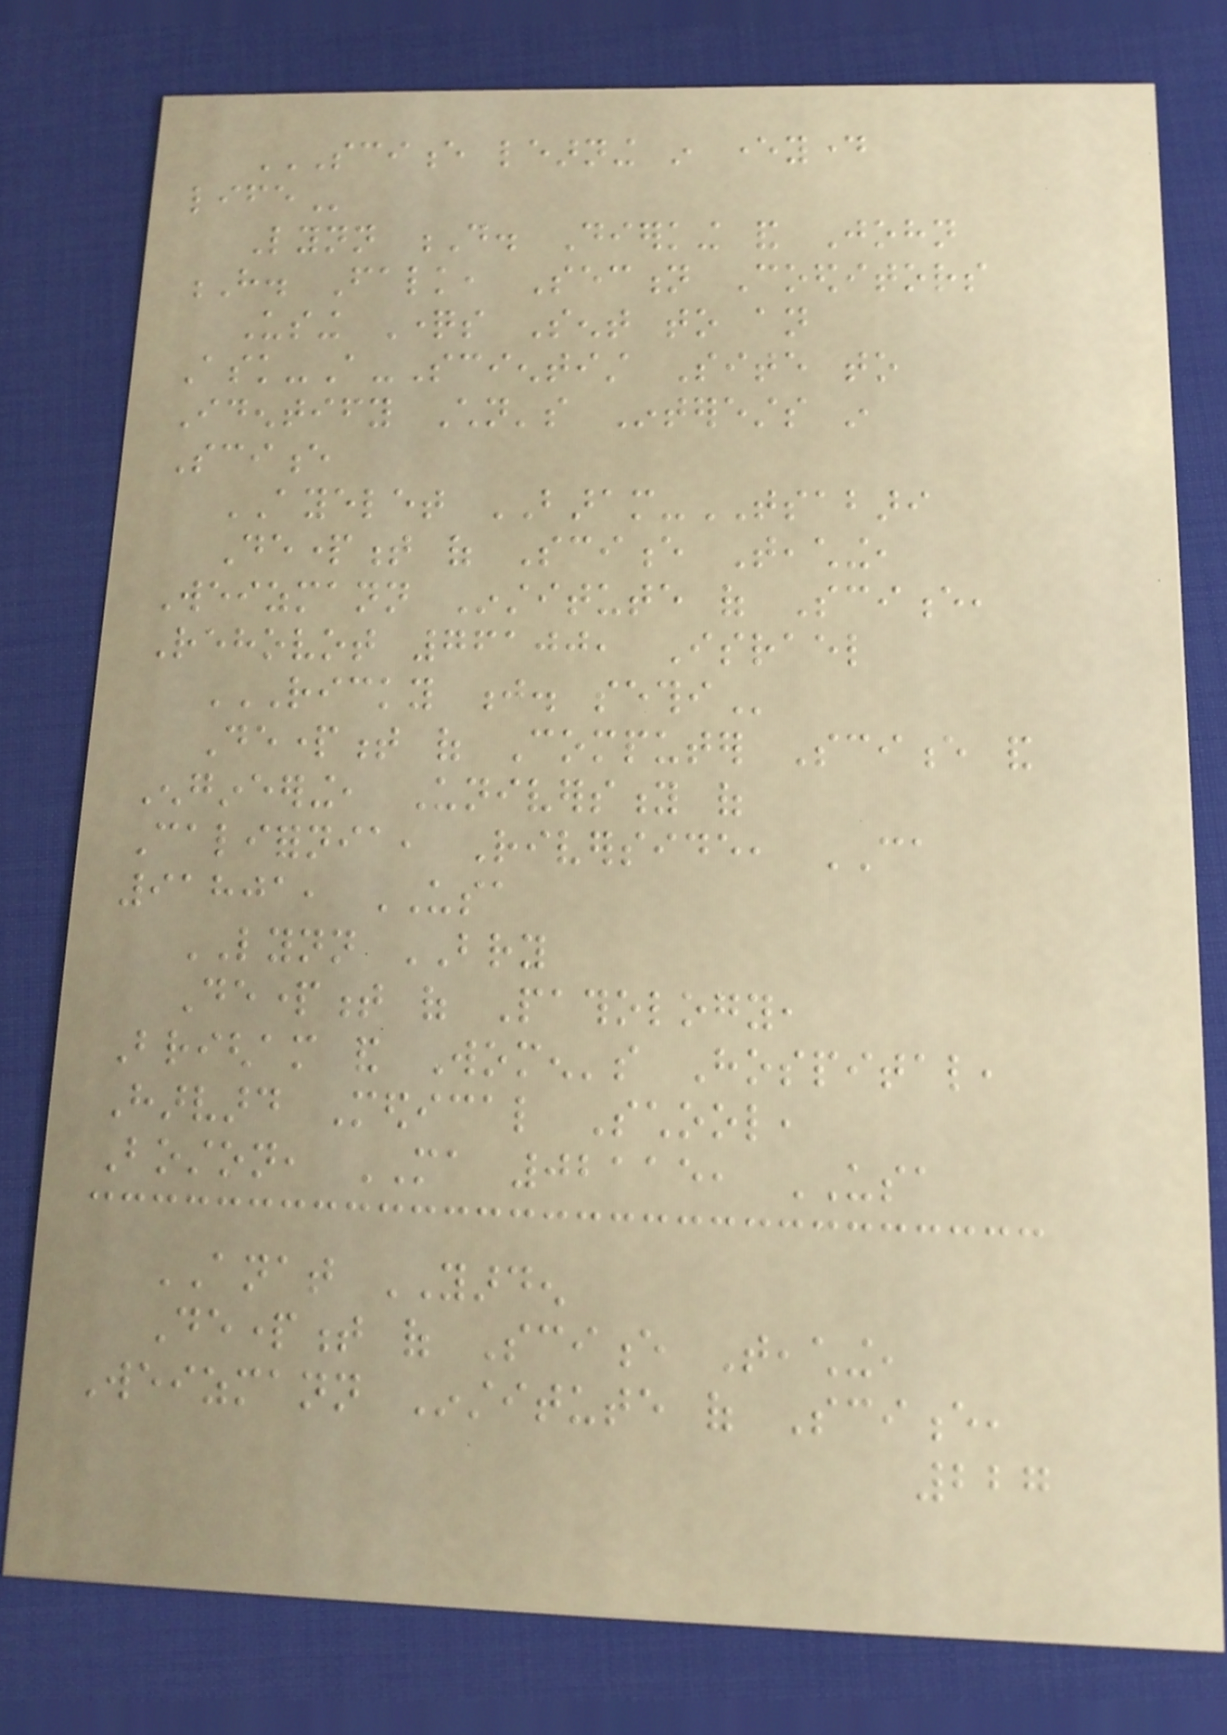SCIENCE LEARNING IN EVERYDAY
LIFE
Lynn D. Dierking and John
H. Falk, Section Coeditors
Using Questions Sent to an
Ask-A-Scientist Site to
Identify Children's Interests in
Science
AYELET BARAM-TSABARI
Department of Science Teaching,
Weizmann Institute of Science,
Rehovot 76100, Israel
RICKY J. SETHI
Department of Computer Science and
Engineering, University of
California, Riverside, CA
91801, USA
LYNN BRY
Department of Pathology,
Brigham and Women's Hospital,
Harvard Medical School,
Boston, MA 02115, USA
ANAT YARDEN
Department of Science Teaching,
Weizmann Institute of Science,
227
